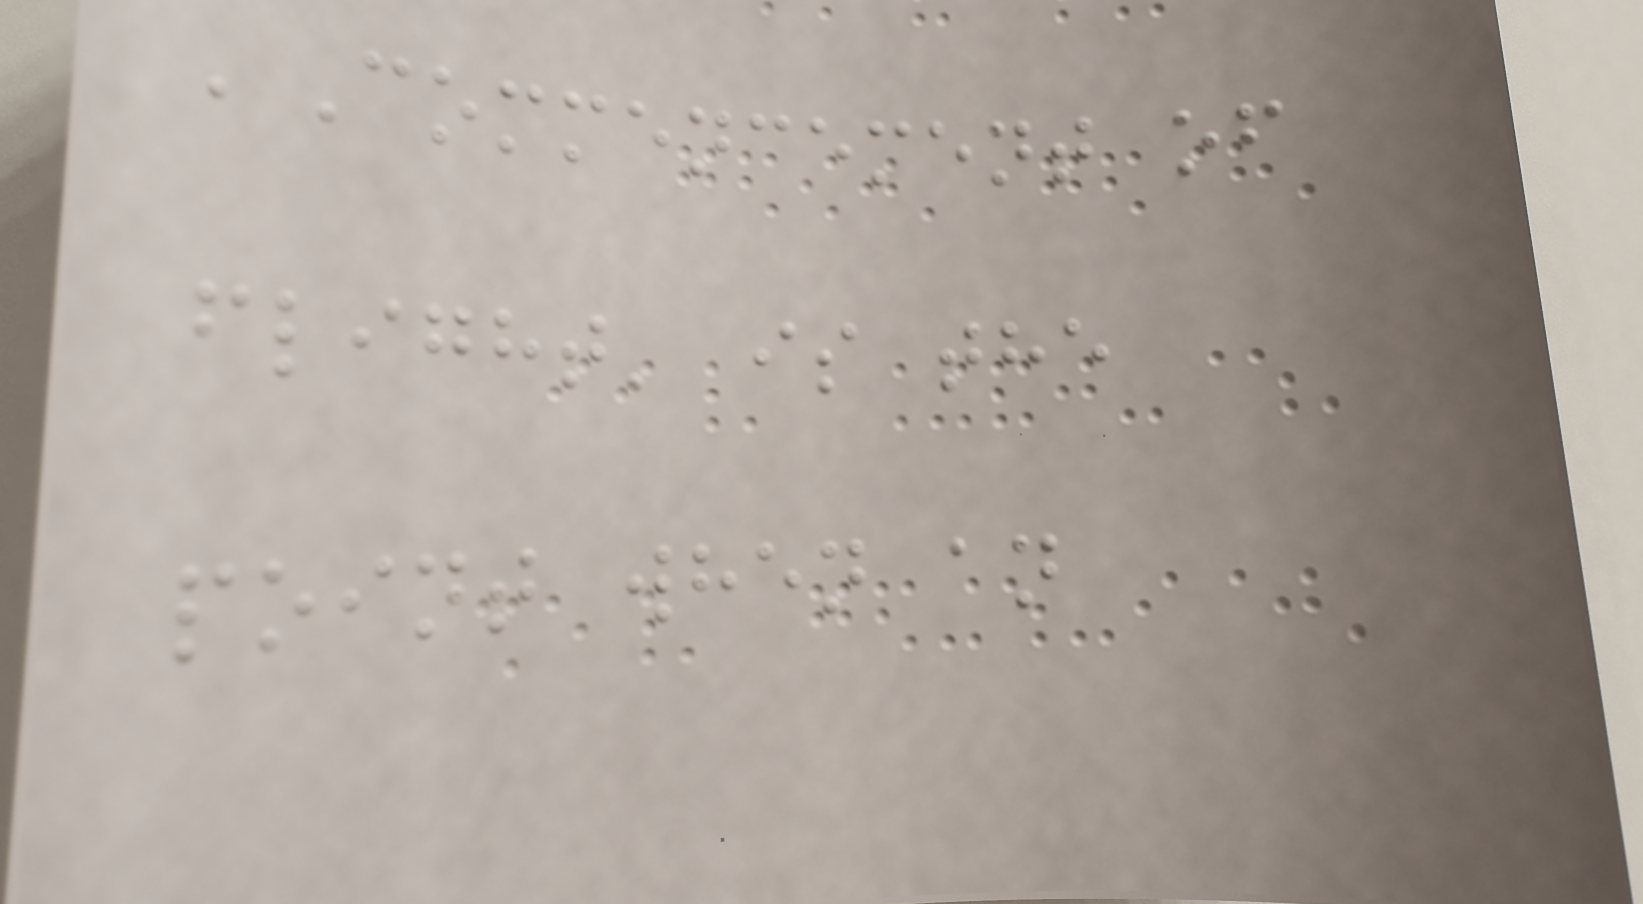'Commencement of
flight' is the
point when an
